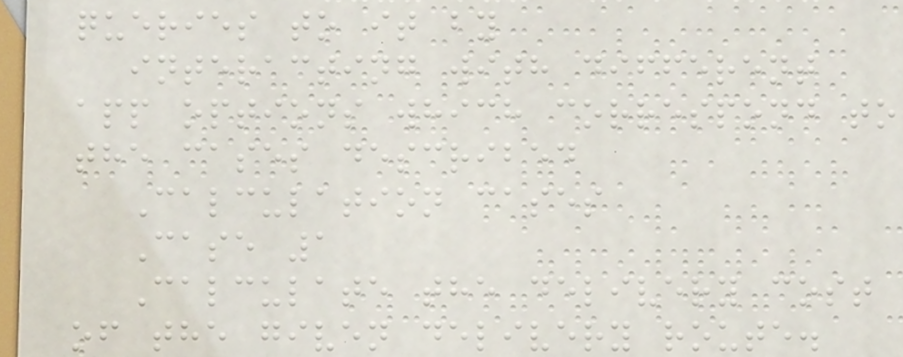queries to it by
interacting with different
app options which correspond to
the cases described
Calculation cases
Case 1
Calculate the delivery cost
of the given delivery route.
